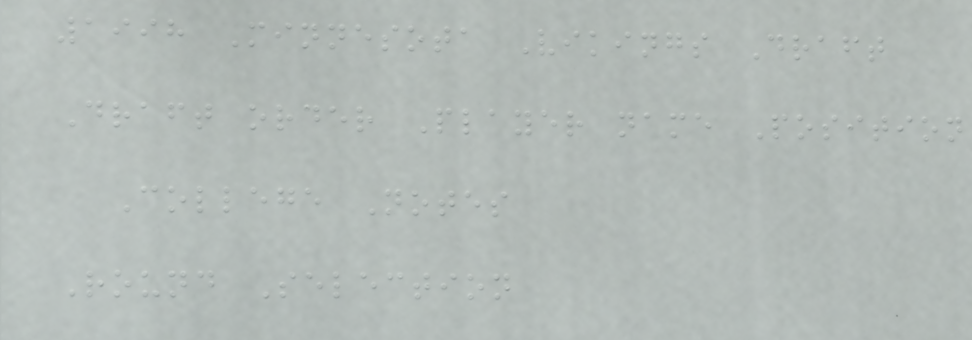1998 Minnesota Vikings Draft
Draft order Player name Position
College Notes
Round Selection
